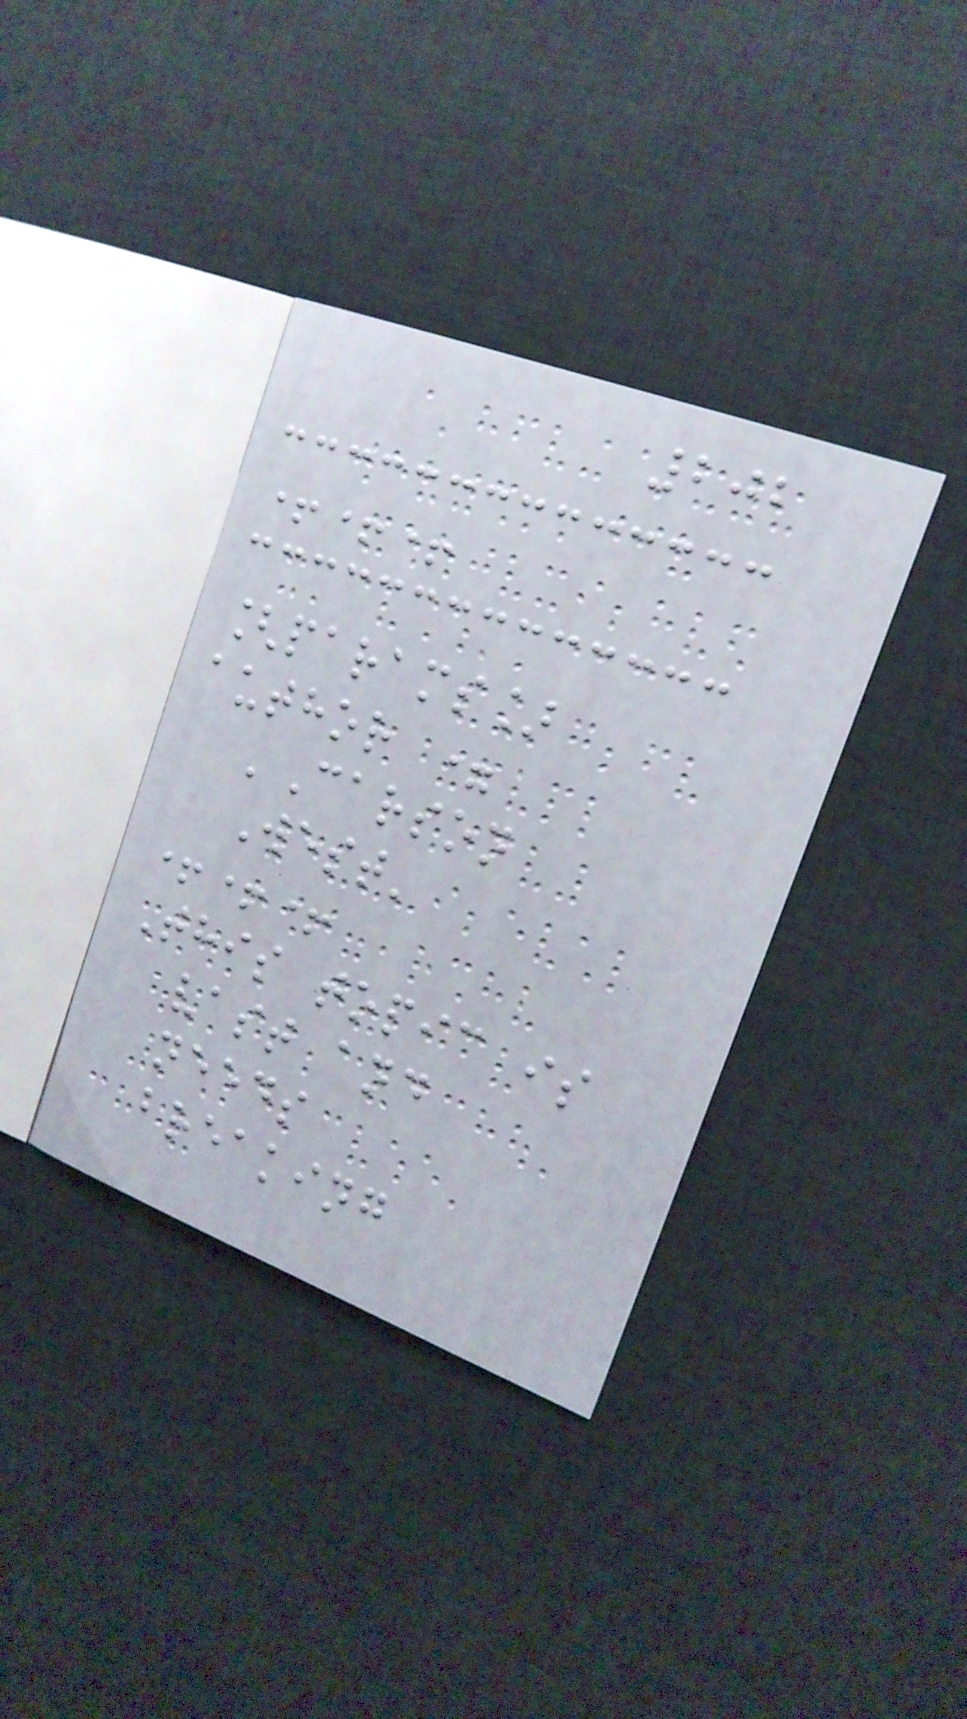202
+++
[params]
author =
'Carson
West'
+++
This topic is
vast and
needs
breaking
